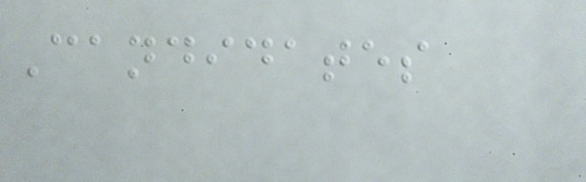Candidates
